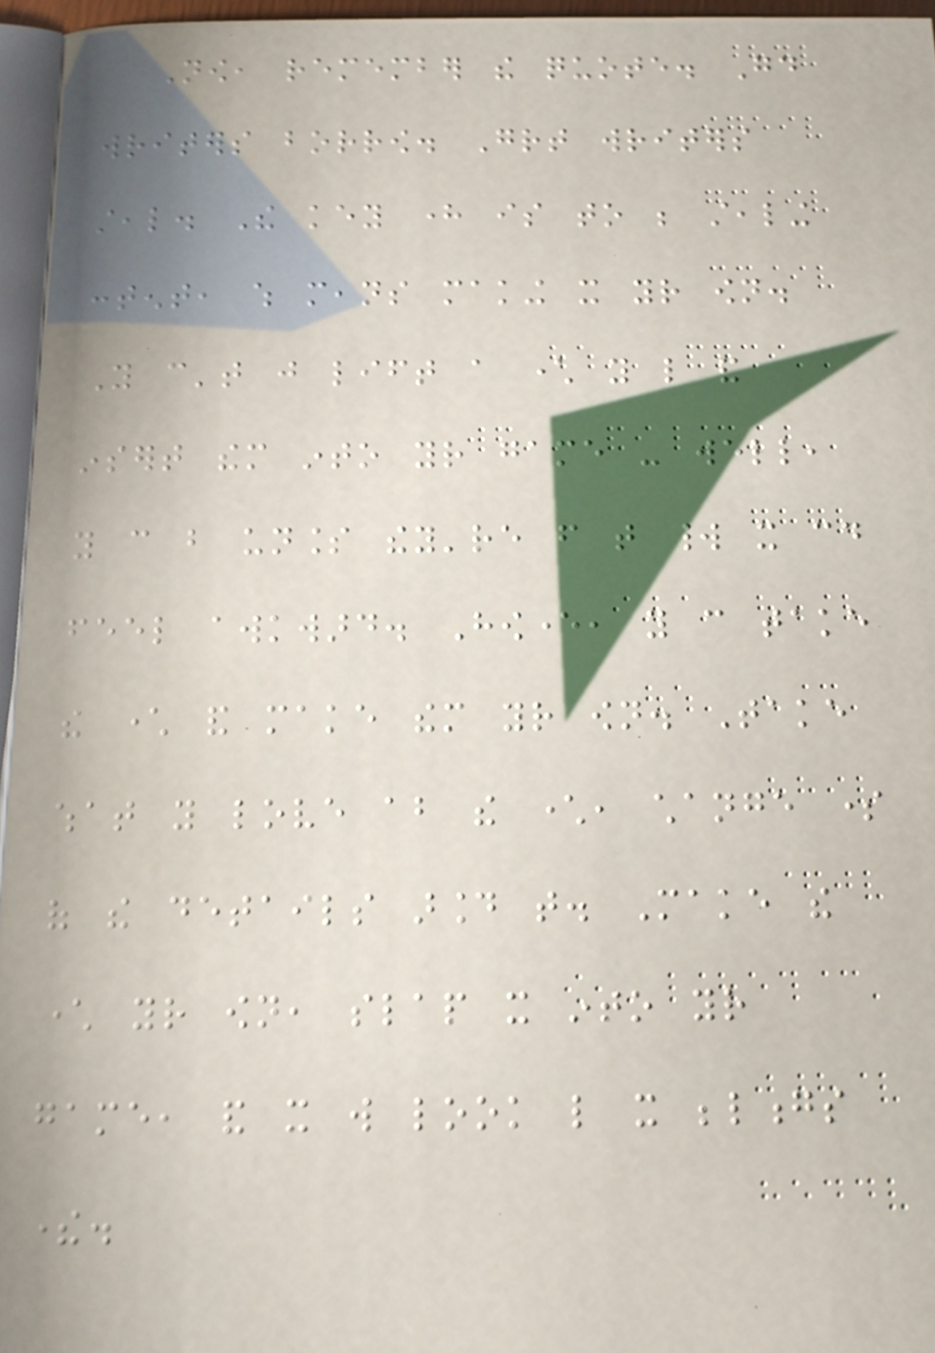Now, remember the quote. Good
writers borrow. Great writers
steal. The key here is to be stealing
content, which means making it your own.
You can't just lift a character you like and
insert them into your game - well,
you can but unless they're from that world it could
feel awkward. However, you can take
the character and make them your own. Take
what you love about the character, change some
of the details around that. Make the
character your own, slap it into your
game, and it will look like it belongs
there.
